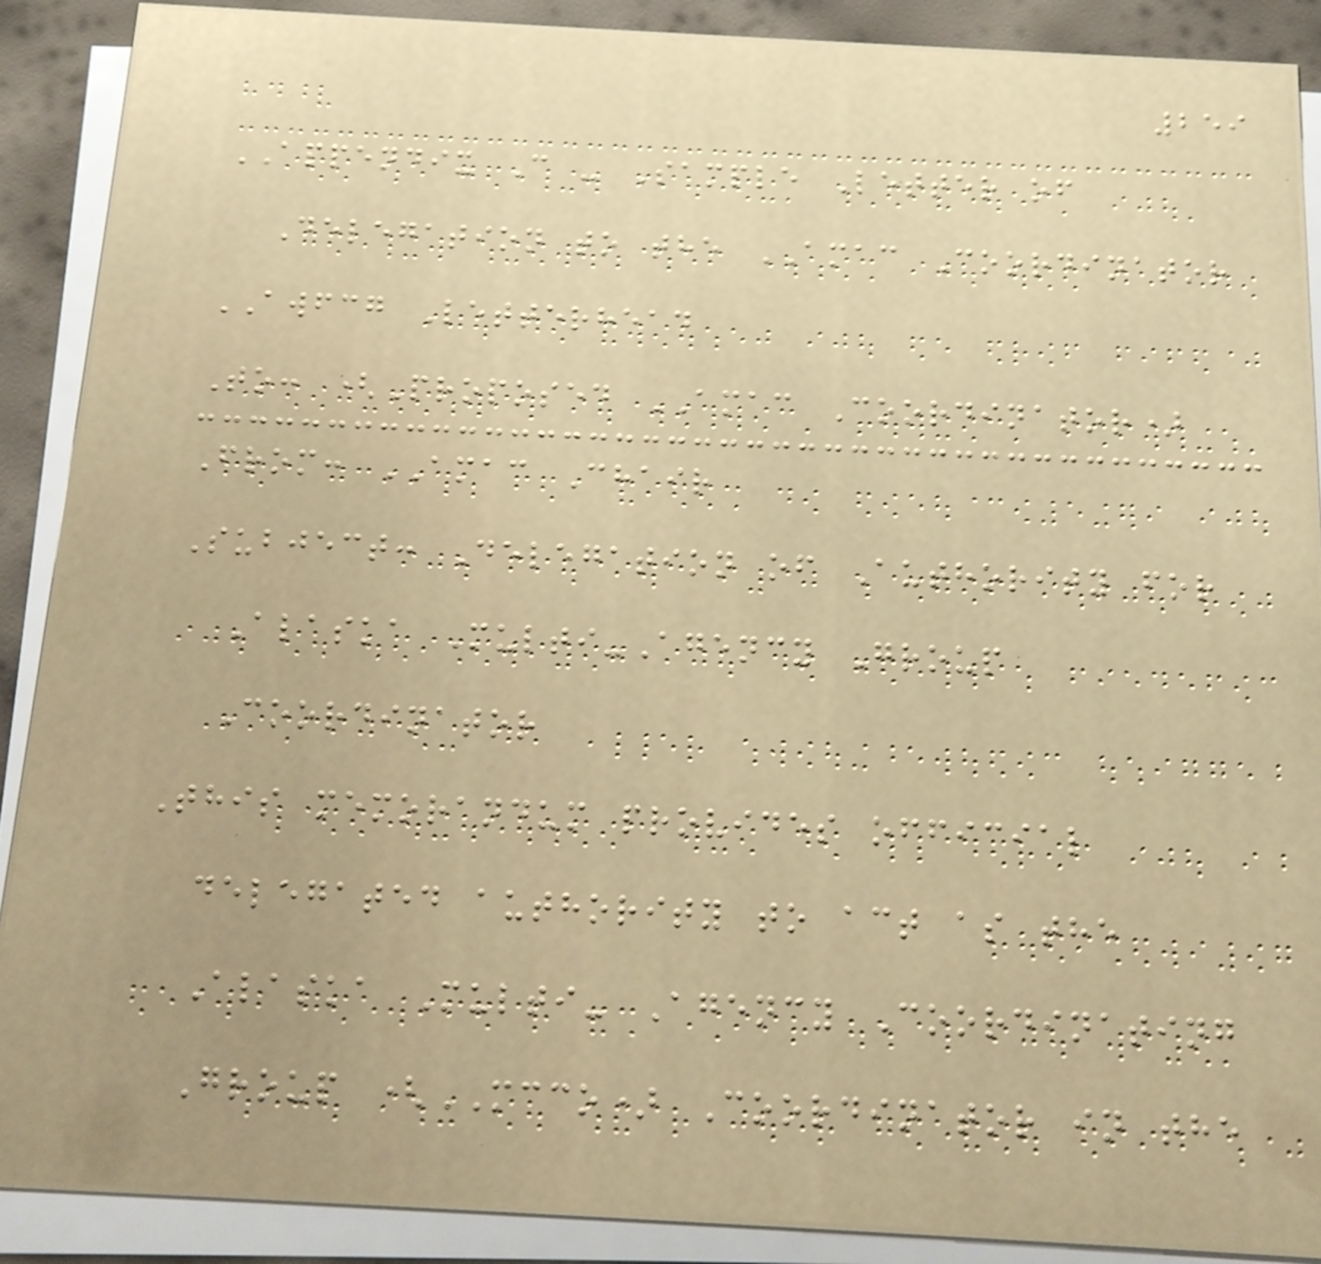259
APPENDIX C - Sample Letter of
Delegation to the AMAC Coordinator
AWFCG Letterhead
To: (Proposed AMAC Coordinator)
From: AMAC Chair
Subject: Delegation of Authority for
Alaska Multi-Agency Group
Coordinator
This memorandum provides official
delegated authority to act as the
Alaska Multi- Agency Coordinating
Group (MCCO) Coordinator in the
